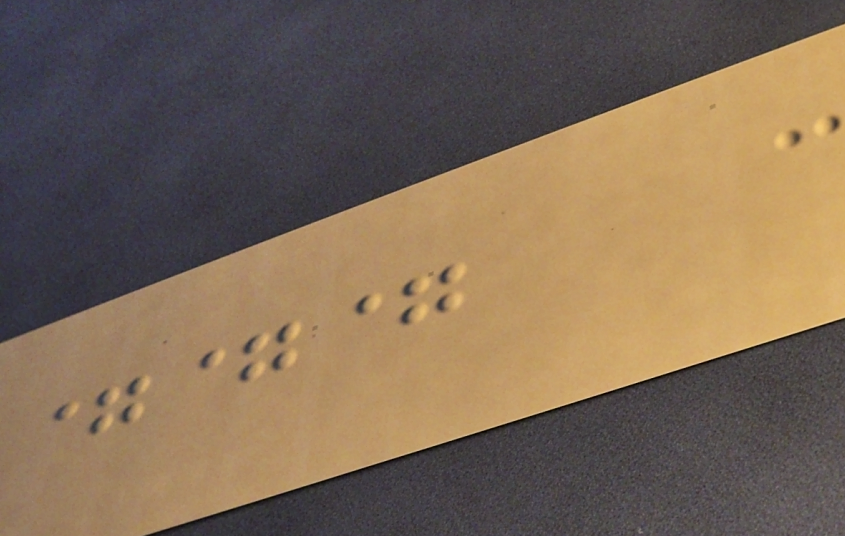===
